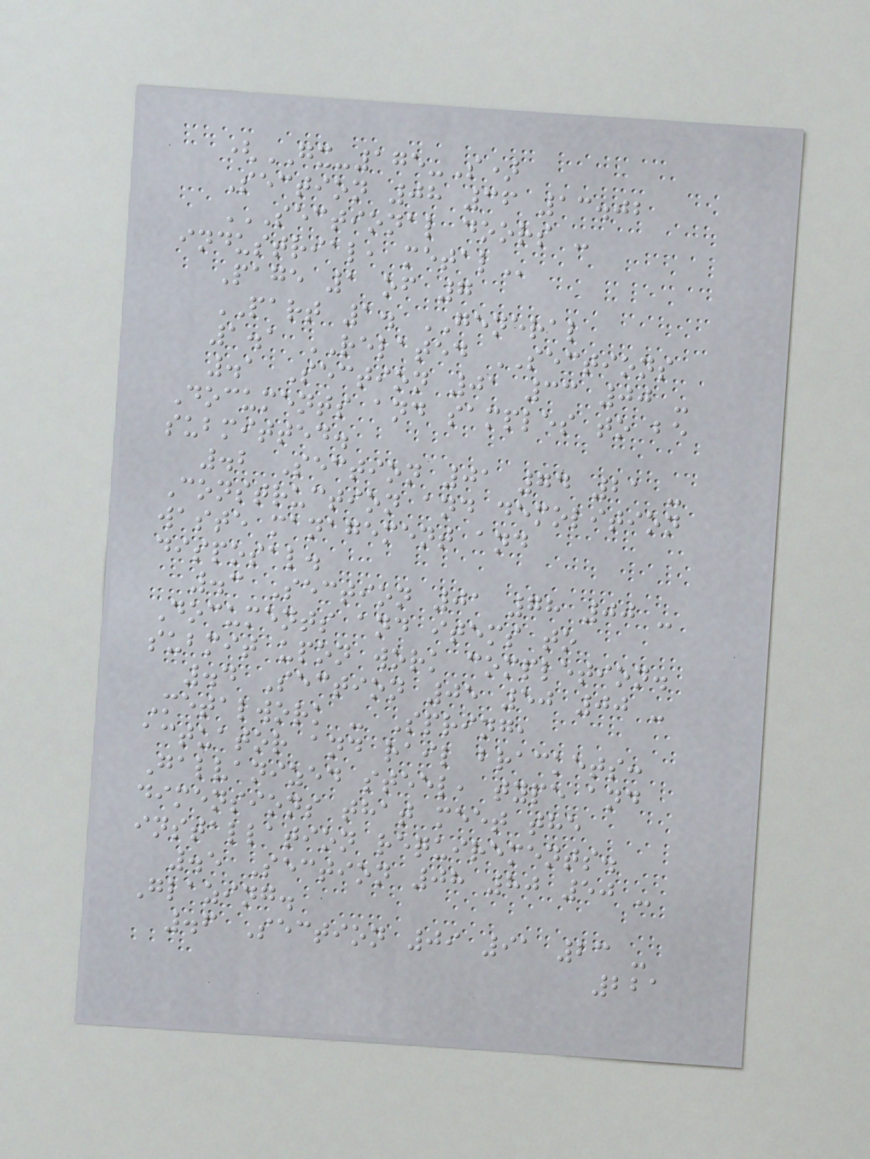(GX-175-S)
Section 08 36 13.02
SECTIONAL DOORS -
INDUSTRIAL, METAL
Page 1 of 7
PART 1. GENERAL
1.1 RELATED SECTIONS
.1 Section 01 33 00 -
Documents and samples to be
submitted.
.2 Section 01 74 21 -
Construction and demolition
waste management and
disposal.
.3 Section 01 78 00 -
Documents and items to
submit upon work completion.
.4 Section 05 50 00 -
Metalwork - Spring,
actuator and rail brackets:
Galvanized steel, type and
dimensions that meet the
installation requirements.
.5 Section 08 80 50 -
Glazing.
.6 Section 09 91 23 -
221
